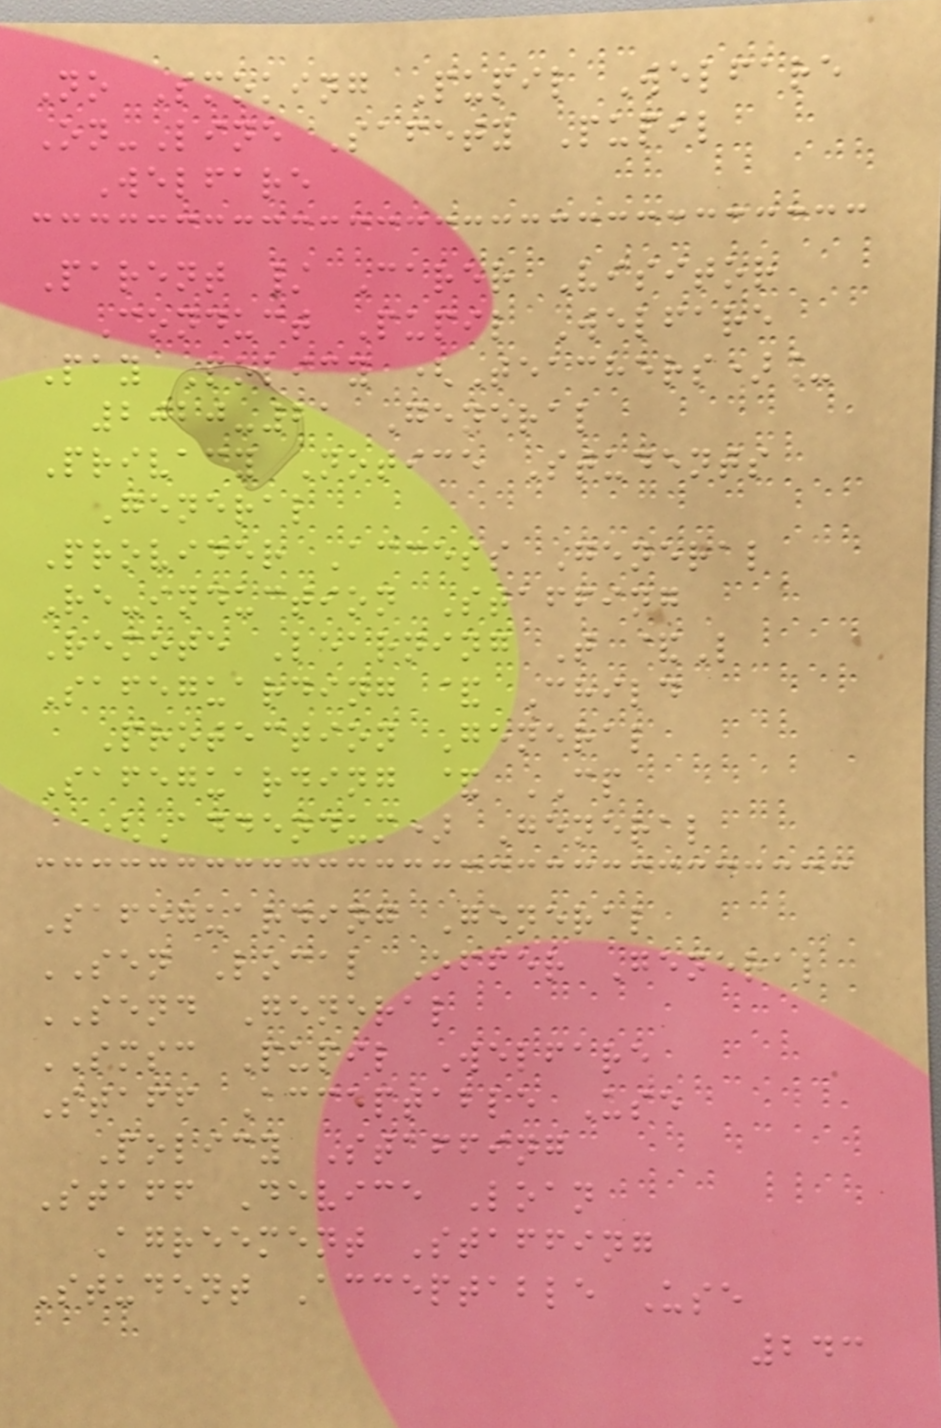No Smoking Pupil Welfare
On-Line Safety Pupil
Welfare
Parent / Carer Visitor
Conduct Pupil Welfare
Pay Policy (Teachers)_
2020-21 General
Privacy Notice Students
General
Provider Access General
Re-induction Staffing
Remote Learning T &L
Safeguarding & Child
Protection General
Safeguarding & CP
(Addendum) General
Safeguarding General
SEN Local Offer General
SEND General
SMSC Pupil Welfare
Staff Acceptable Use
Policy Staffing
Staff Device Loan
Agreement Staffing
Student Acceptable Use
243
